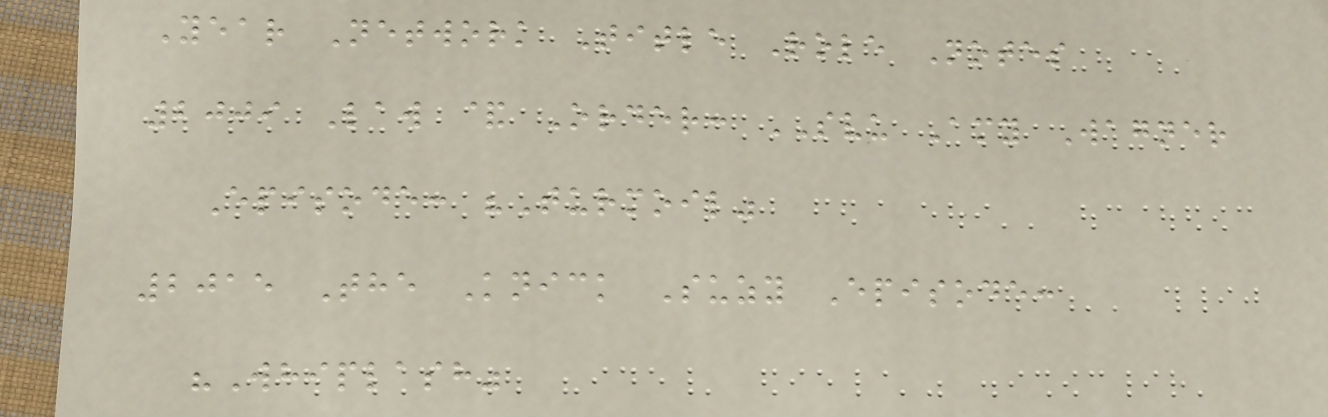Year Network Title Role Notes
2009 Law & Order: SVU Amy Wagner
Episode: "Turmoil"
2015 The Knick Suzy Episode:
"Whiplash"
